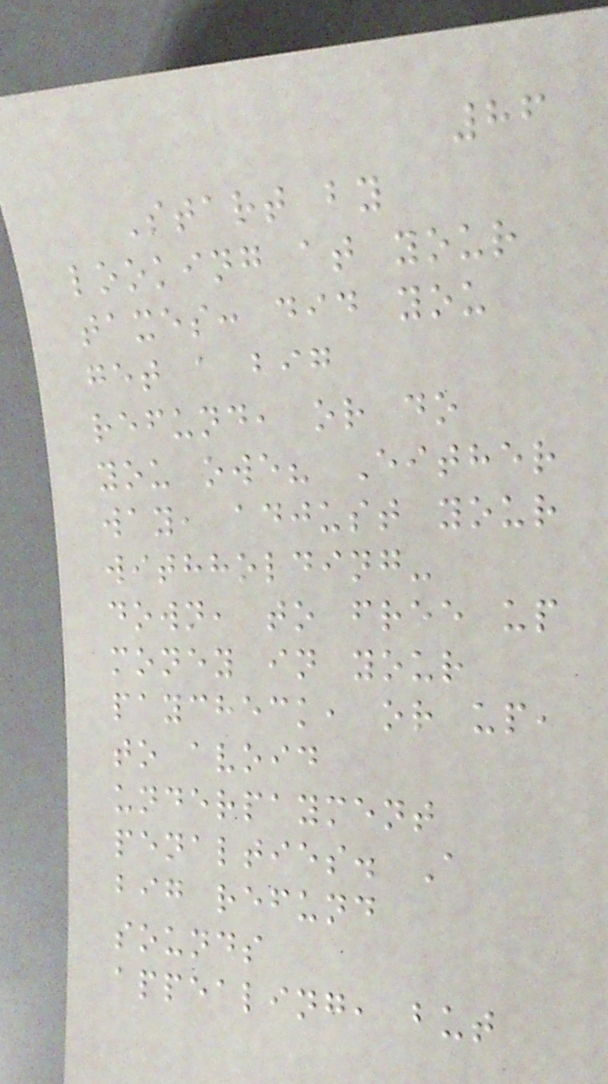86
Start by
looking at your
taxes: did you
get a big
refund, or do
you owe? Either
way, adjust your
withholding-
down, to free up
money in your
paycheck, or up,
to avoid
underpayment
penalties. A
big refund
sounds
appealing, but
